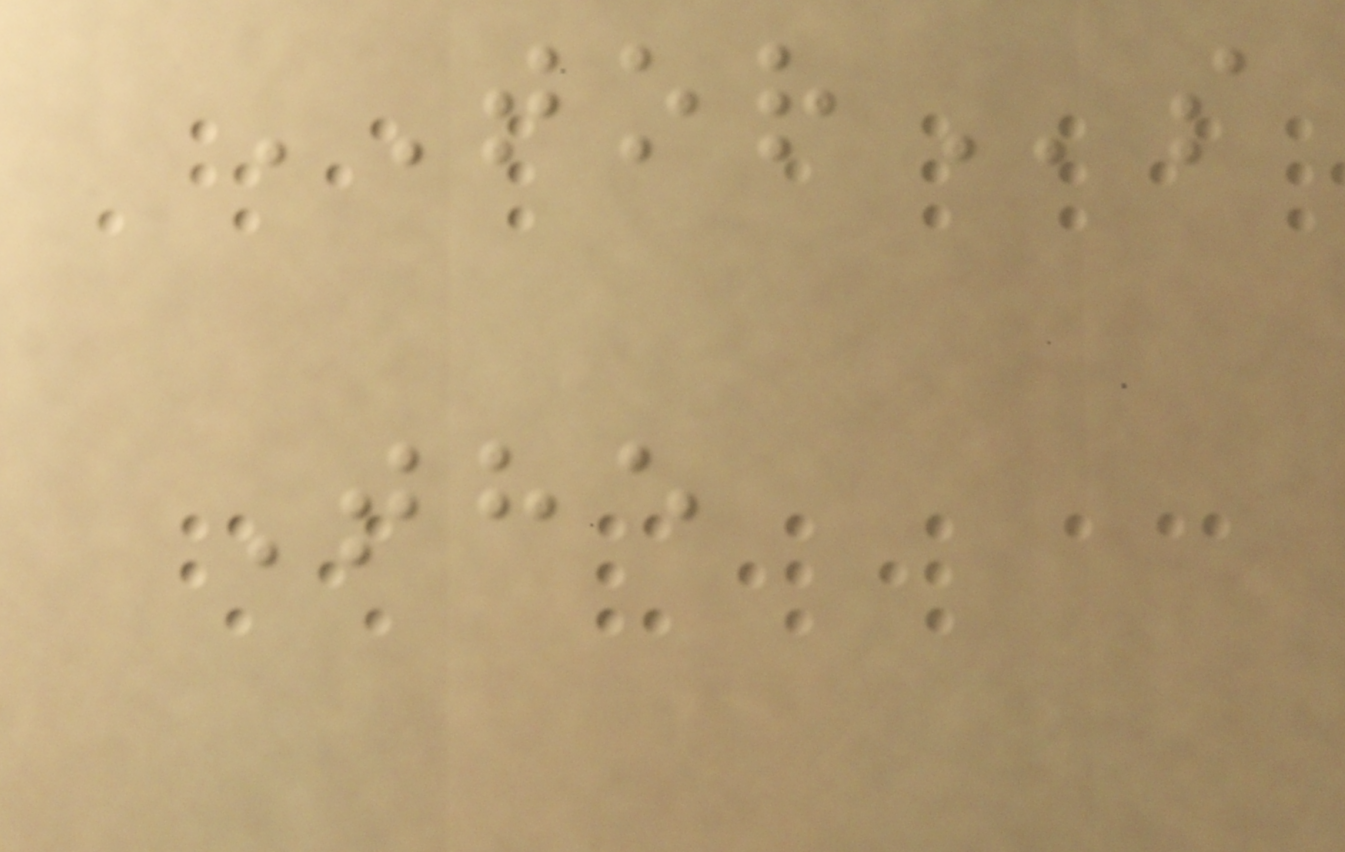TORs
The
